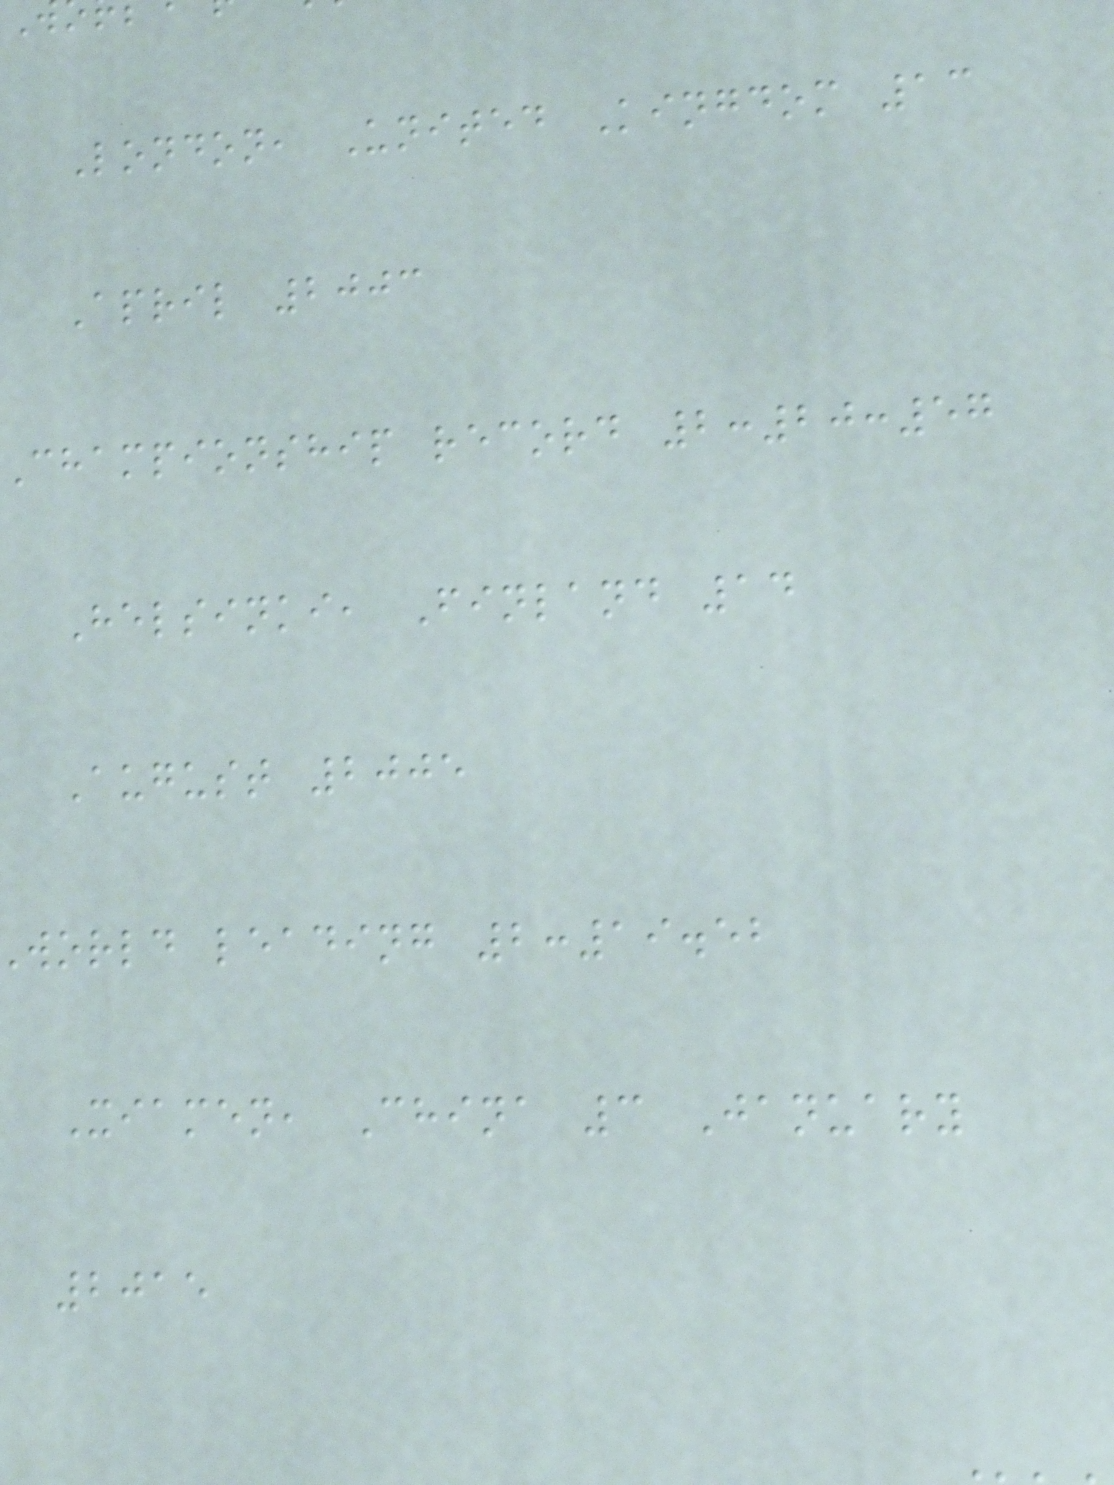London, United Kingdom 13
April 2003
Championship record 2:20:57
Helsinki, Finland 14
August 2005
world leading 2:19.52
Xiamen, China 3 January
2015
